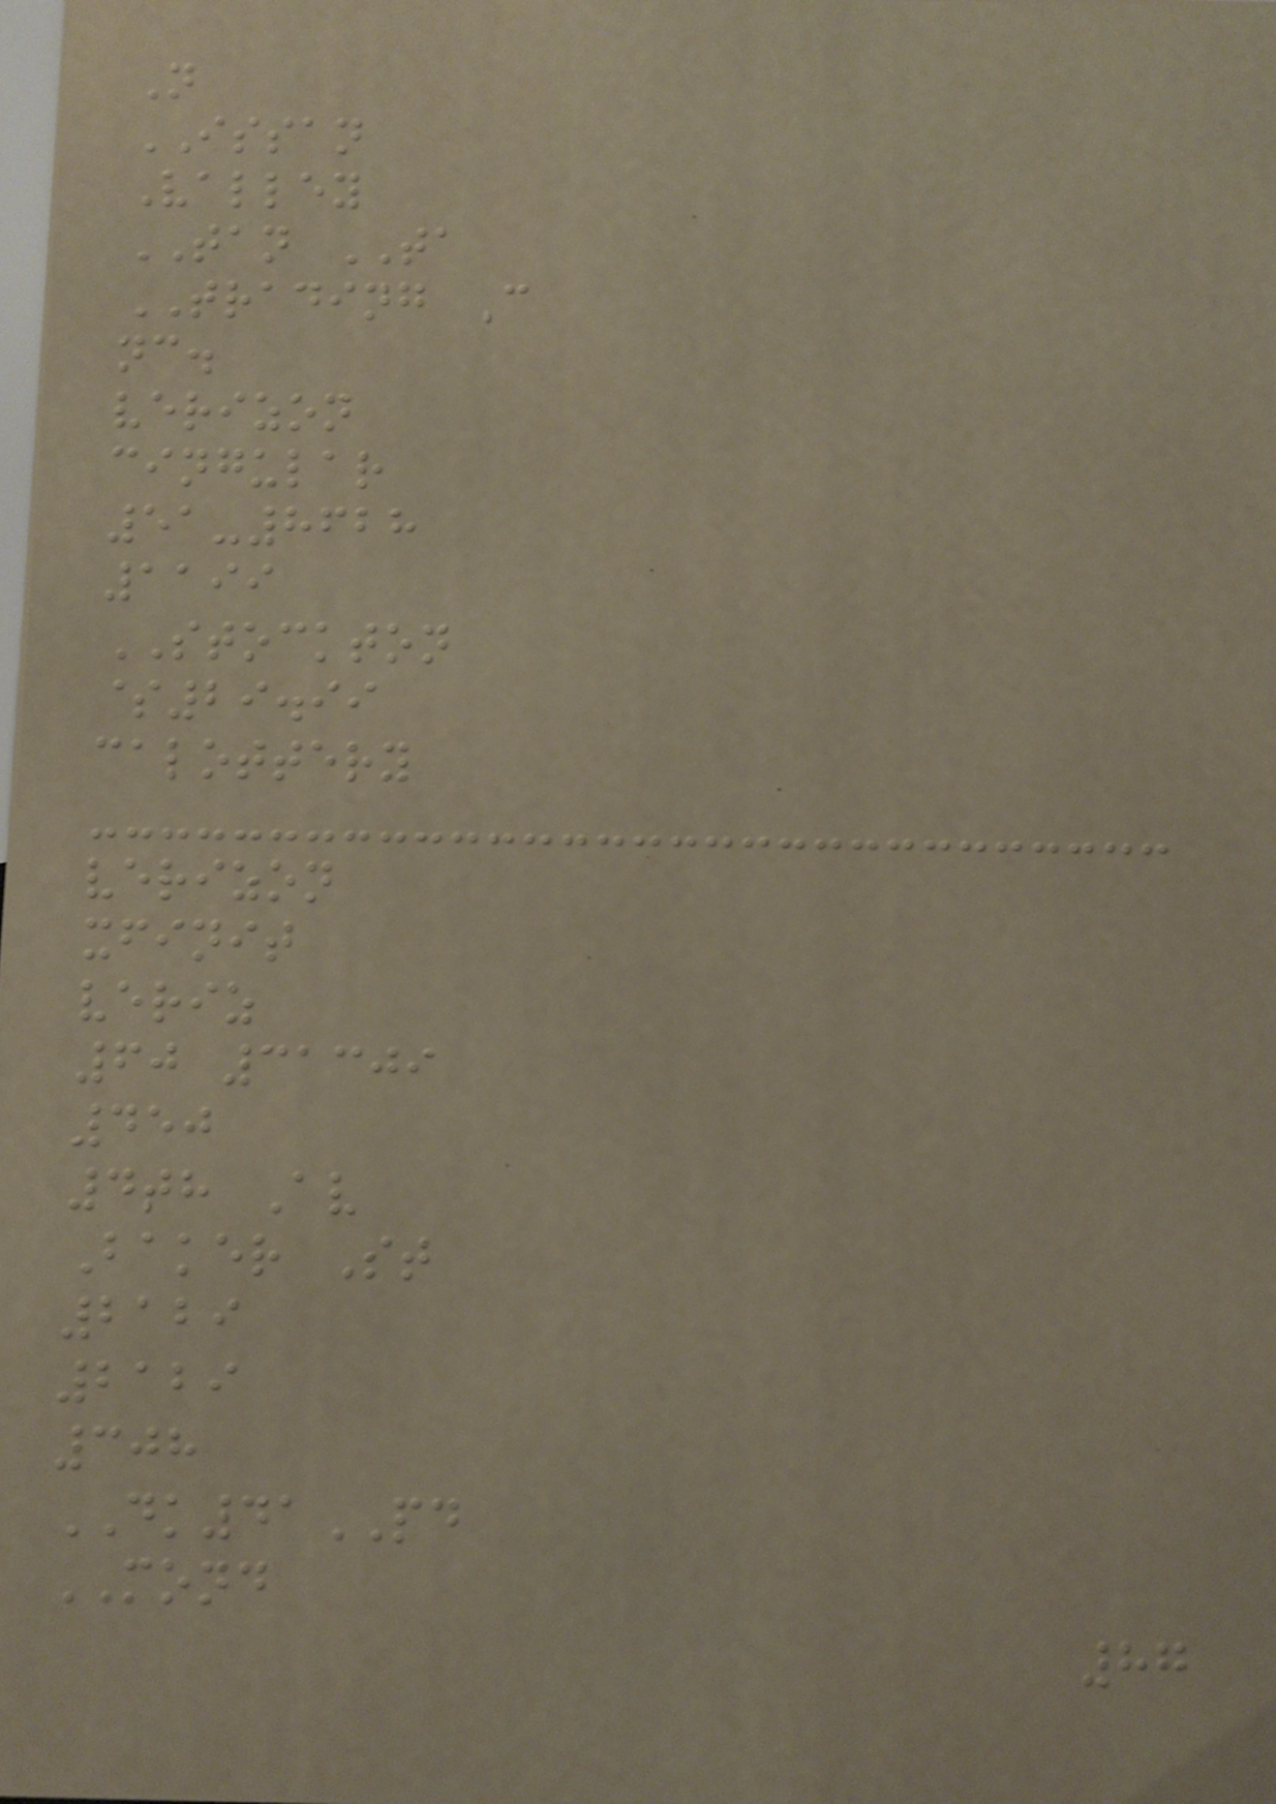N
ISSAN
Valley
TAN TA
TRADING C
nc.
verizon
cingular
51-8628
1199
STOCKTON
$29.99
calottery
verizon
xfinit
veriz
60 31309
450
4th Av
Baker St
2129
2129
308
DK41PD
MOND
87
